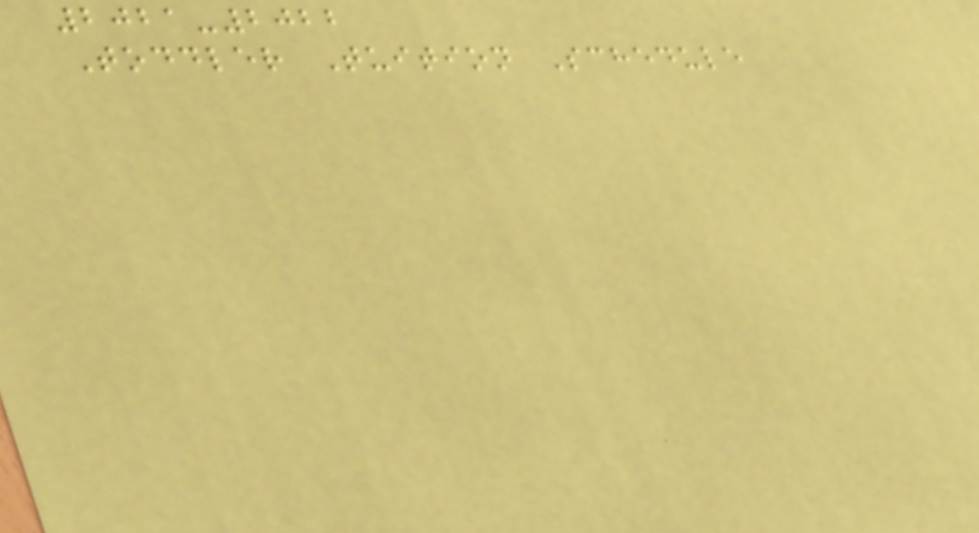2021-2022
Toddler Tuition Schedule
